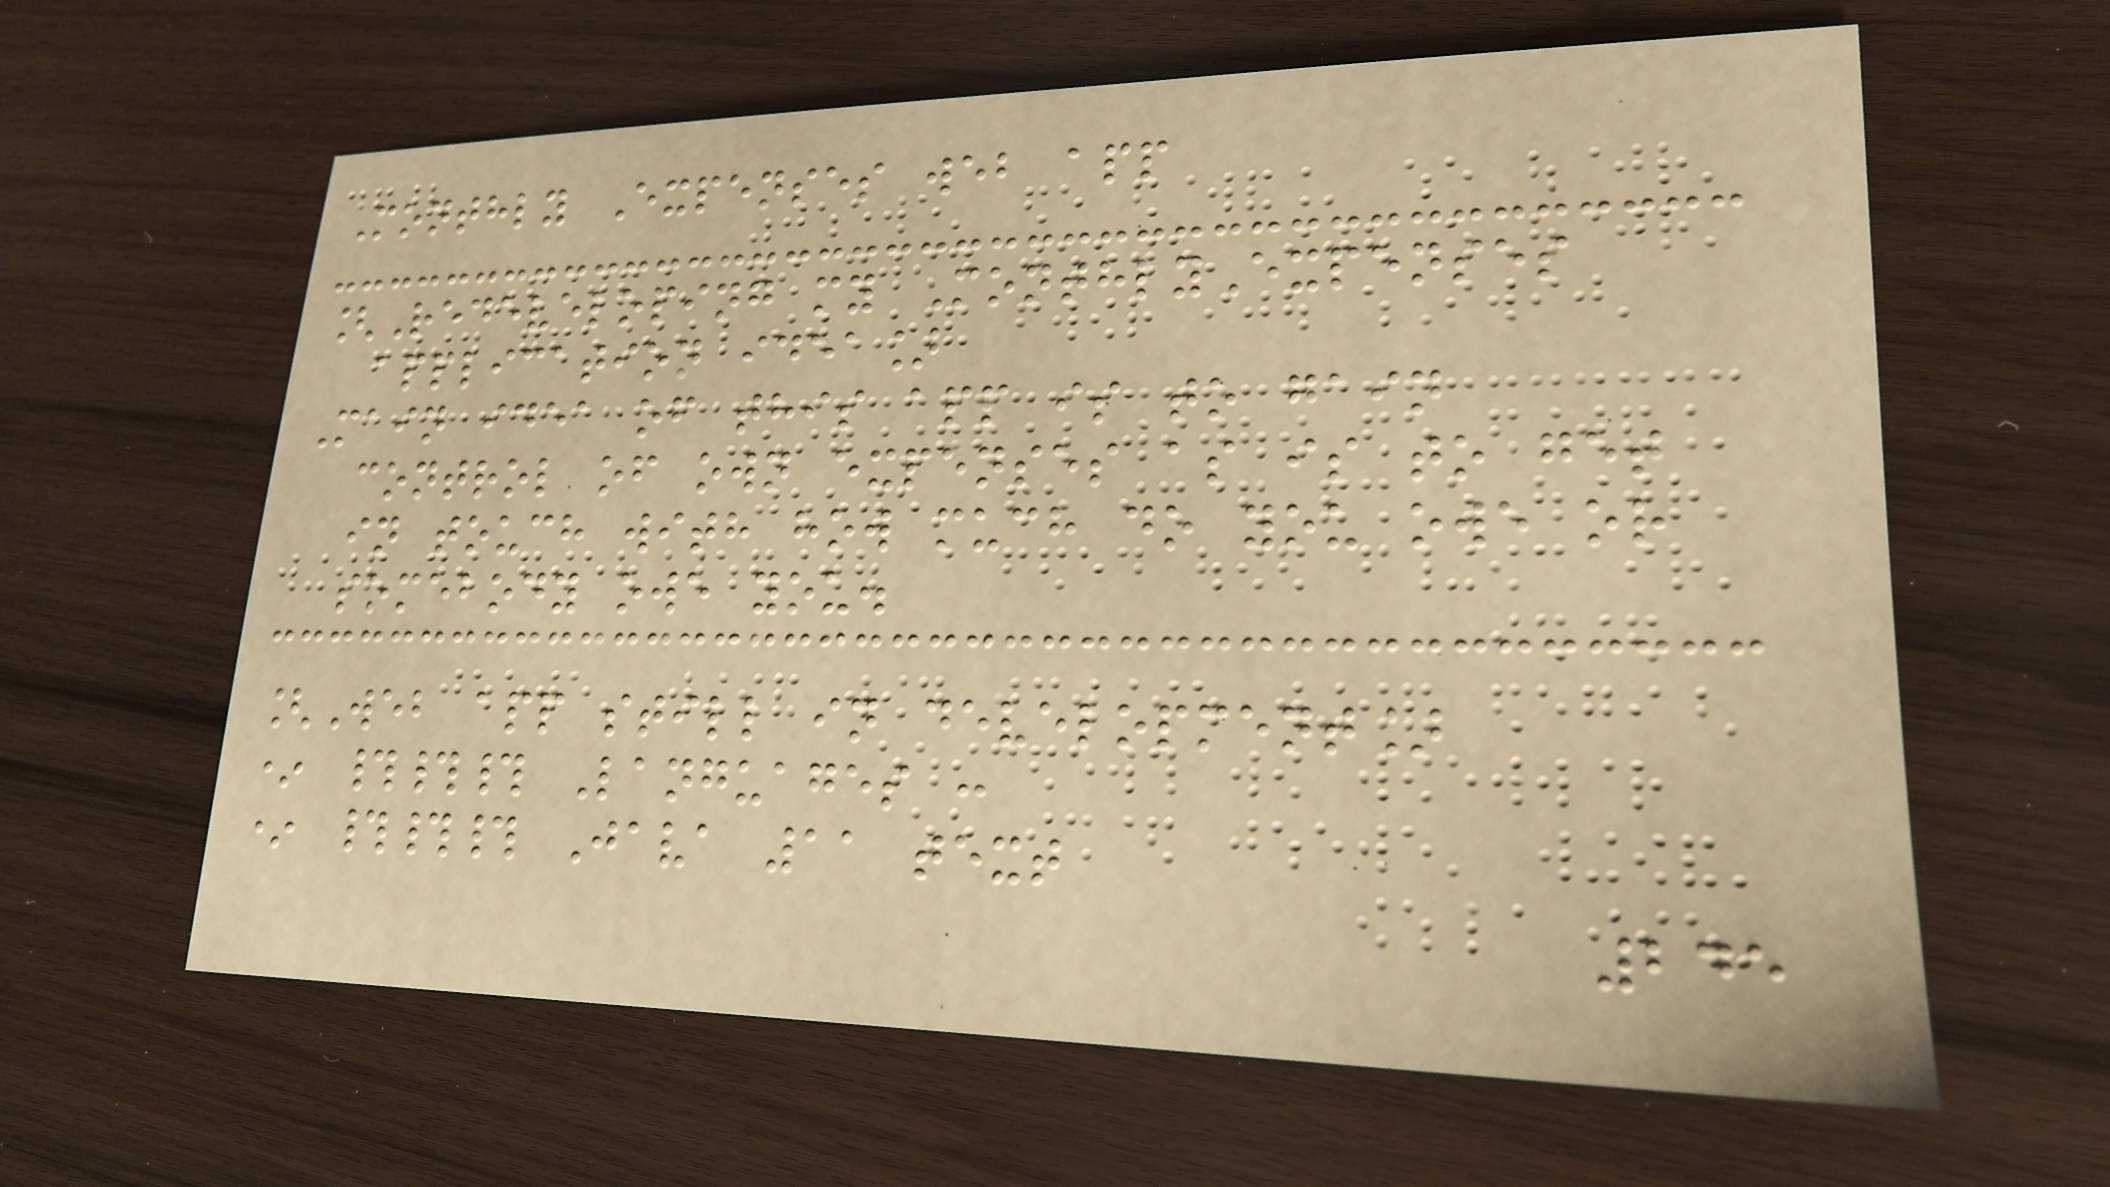Monthly Expenses web app
[Redeveloping my MonthlyExpenses
application idea]
Main idea of this app is to gain
control of own expenses as is to get
in touch with how much do you owe or
somebody owe you.
[Web app still in development]
* ### Languages :
* ### Java 11 text
245
